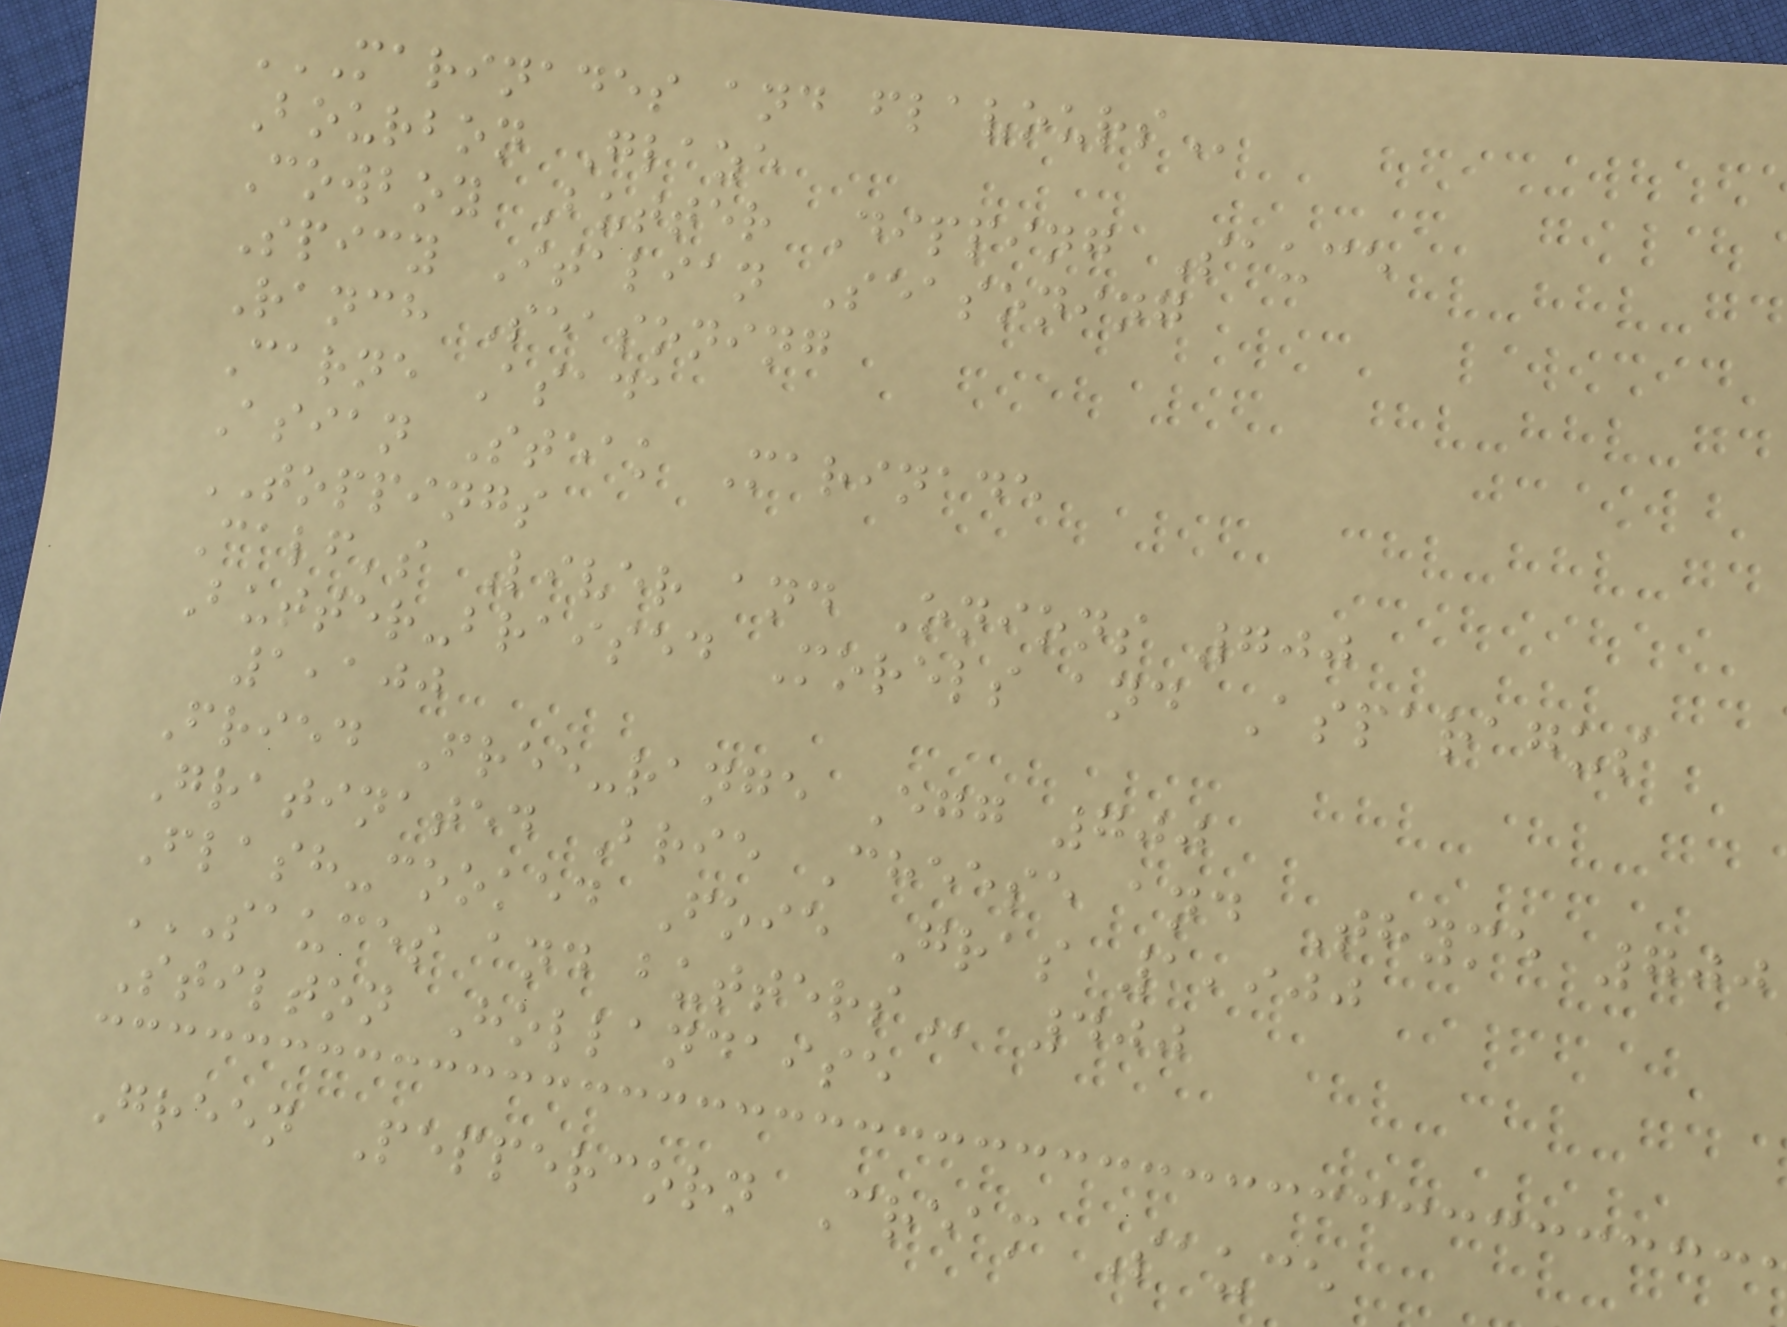MARINADES AND FLAVOURS
Bourbon Glaze
Cowboy Butter Dipping Sauce
Spicy Italian Seasoning
Ranch Seasoning
Carne Asada
Asian Steak Marinade
TOPPINGS
Calf's Liver and Onions 700
Butter-braised Morels and Asparagus
1,100
Fried Free-range Egg 700
Gratinated Brie Cheese and Thyme 700
Flash-cooked Foie Gras 1,900
SAUCES AND BUTTERS 400
Stilton Hollandaise
Green Peppercorn Cream Sauce
